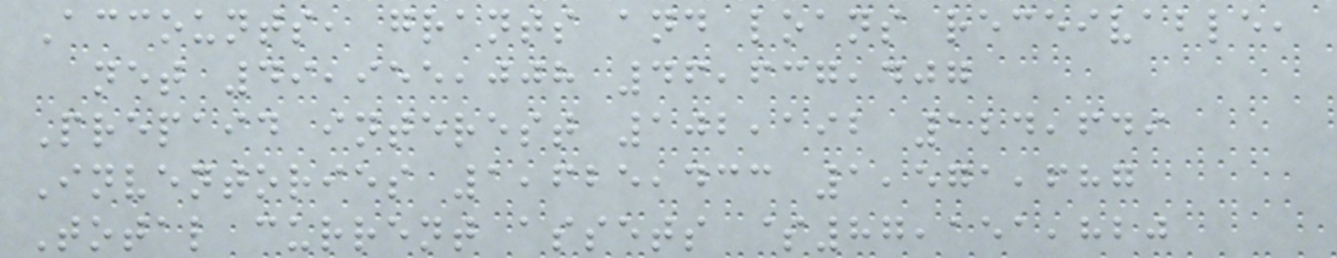Accounts, grants and loans receivable,
net 49,955,008 46,637,407
Prepaid interest 102,192 124,649
Inventories 1,625,433 1,571,687
Total current assets $87,151,820
